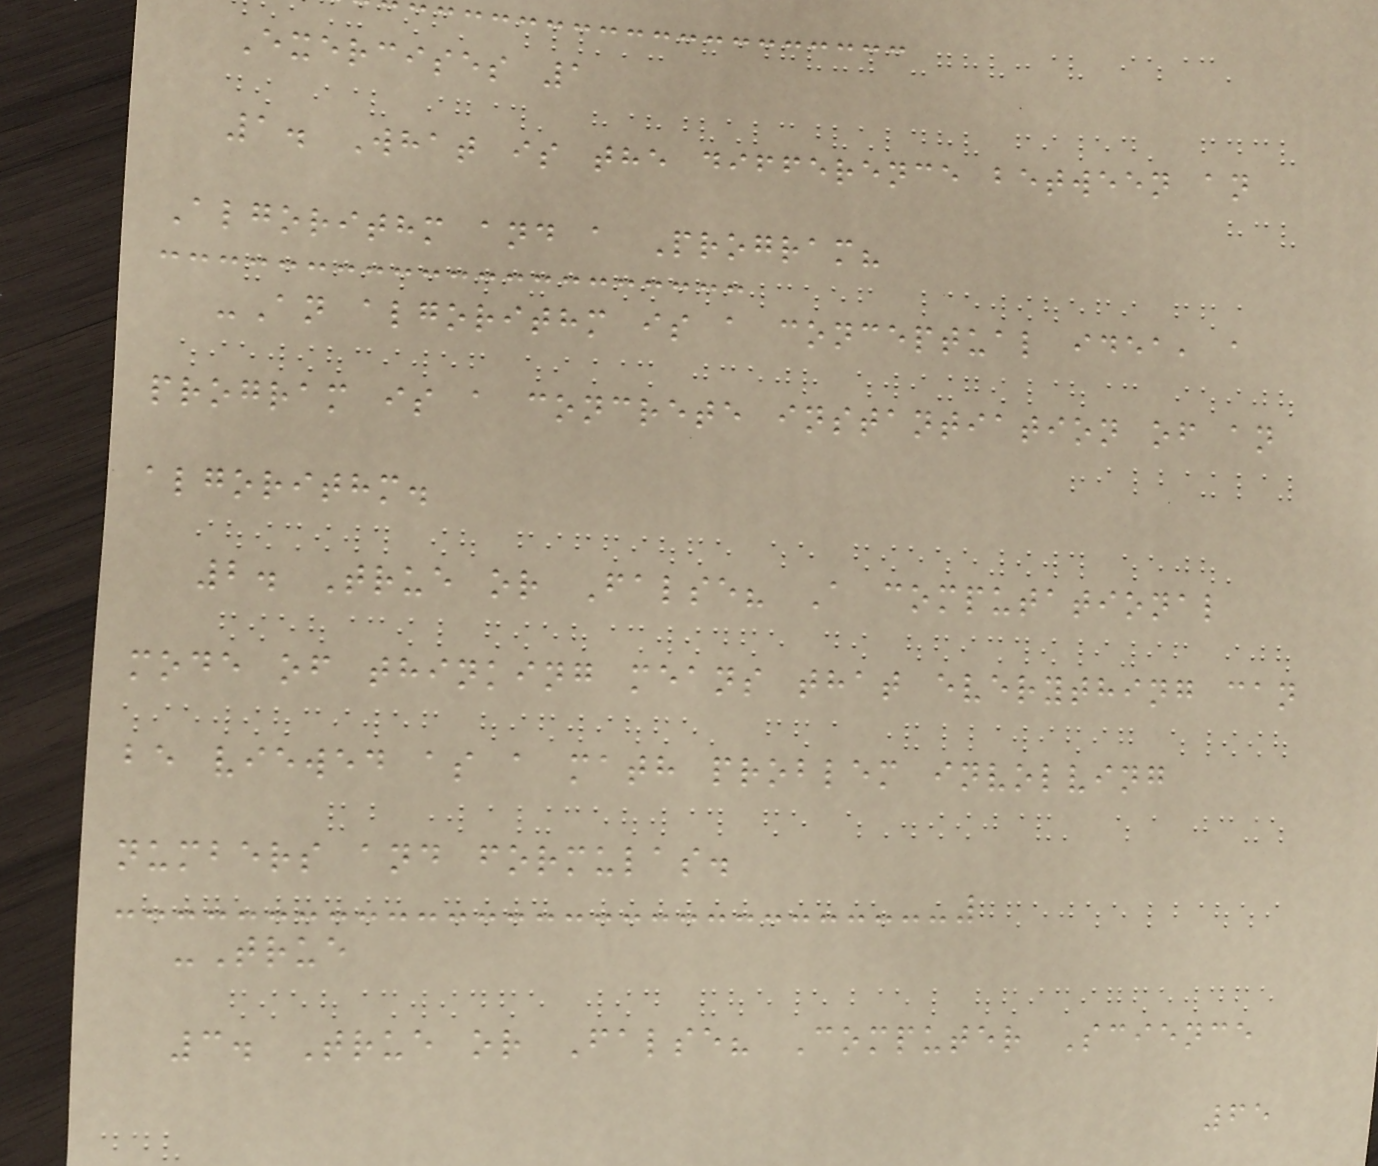Exercises 1
1. What is the difference between an
Algorithm and a Program?
-An algorithm is a conceptual idea, a
program is a concrete instantiation of an
algorithm.
2. True or False? A computational
mode of thinking means that everything can
be viewed as a math problem involving
numbers and formulas.
-True
3. True or False? Computer Science
65
